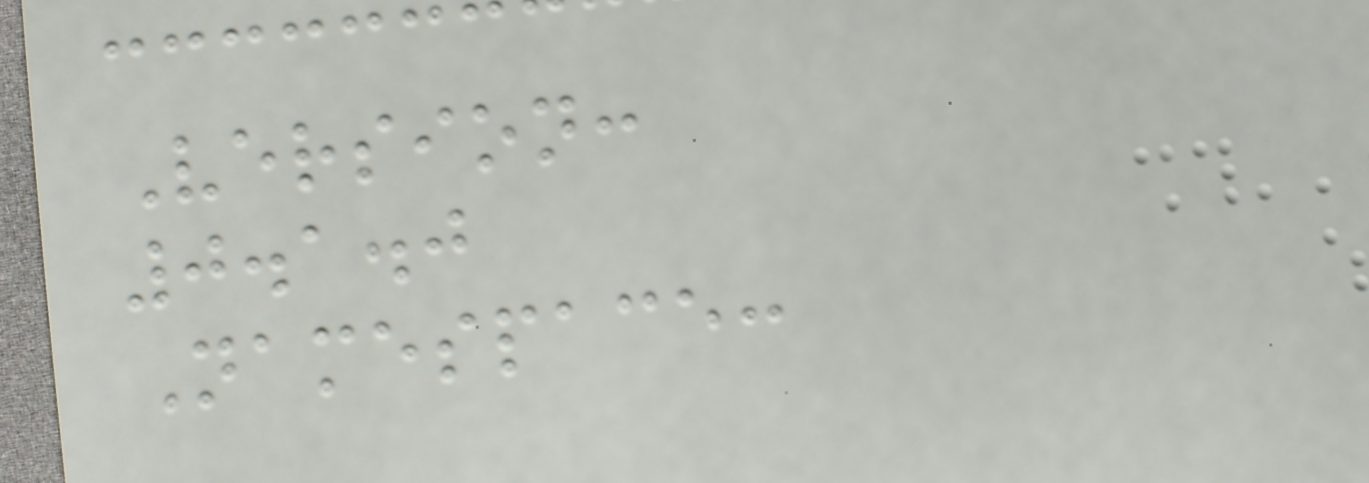Version:
0.1.0
Namespace:
